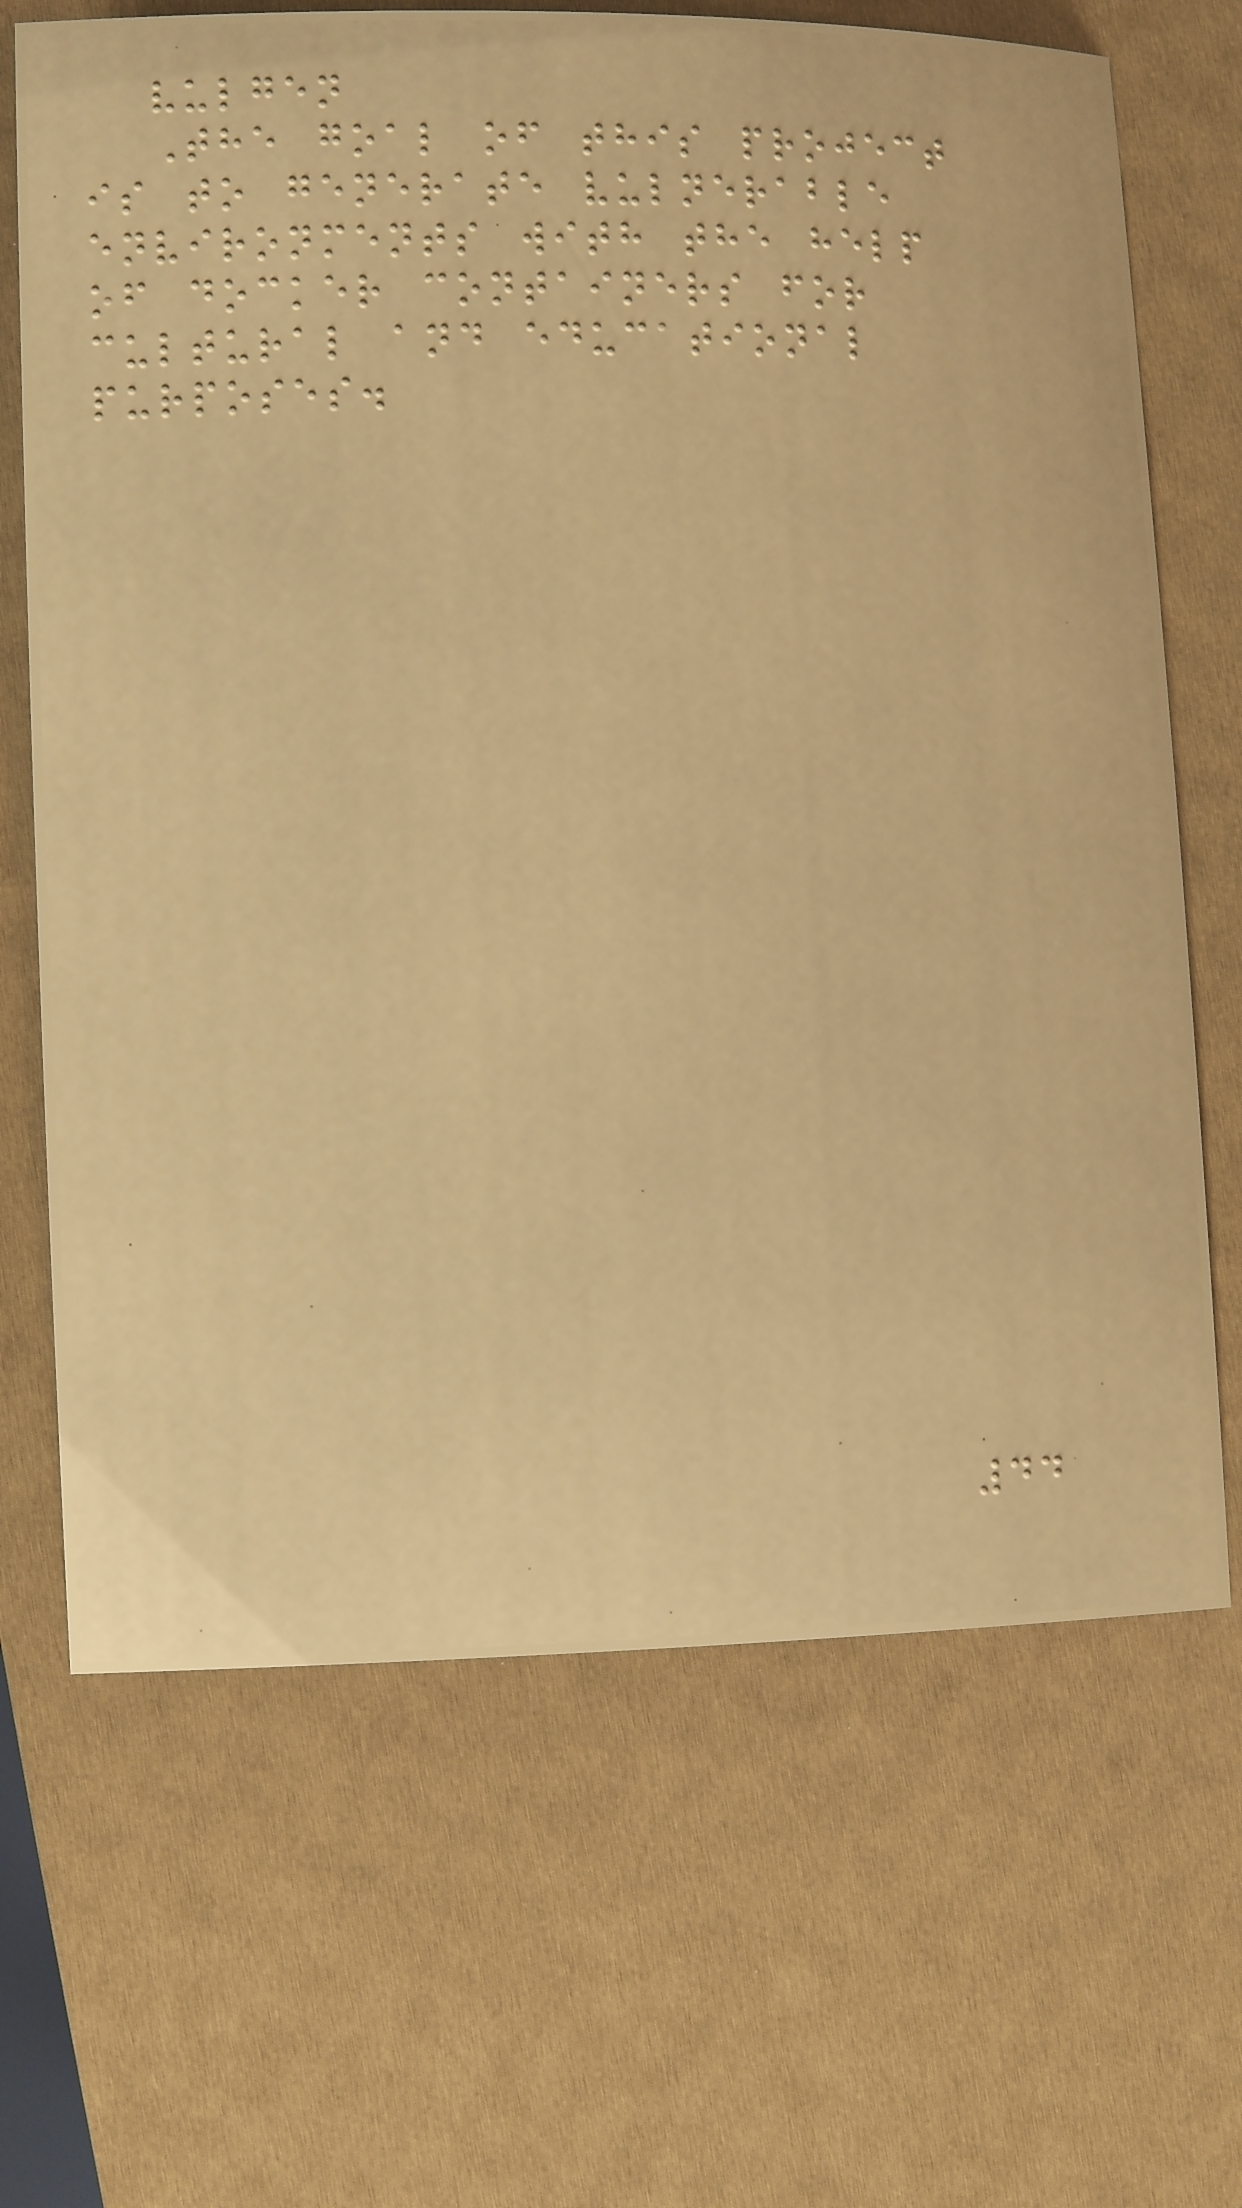vulgen
The goal of this project
is to generate vulnerable
environments with the help
of docker containers for
cultural and educational
purposes.
44
